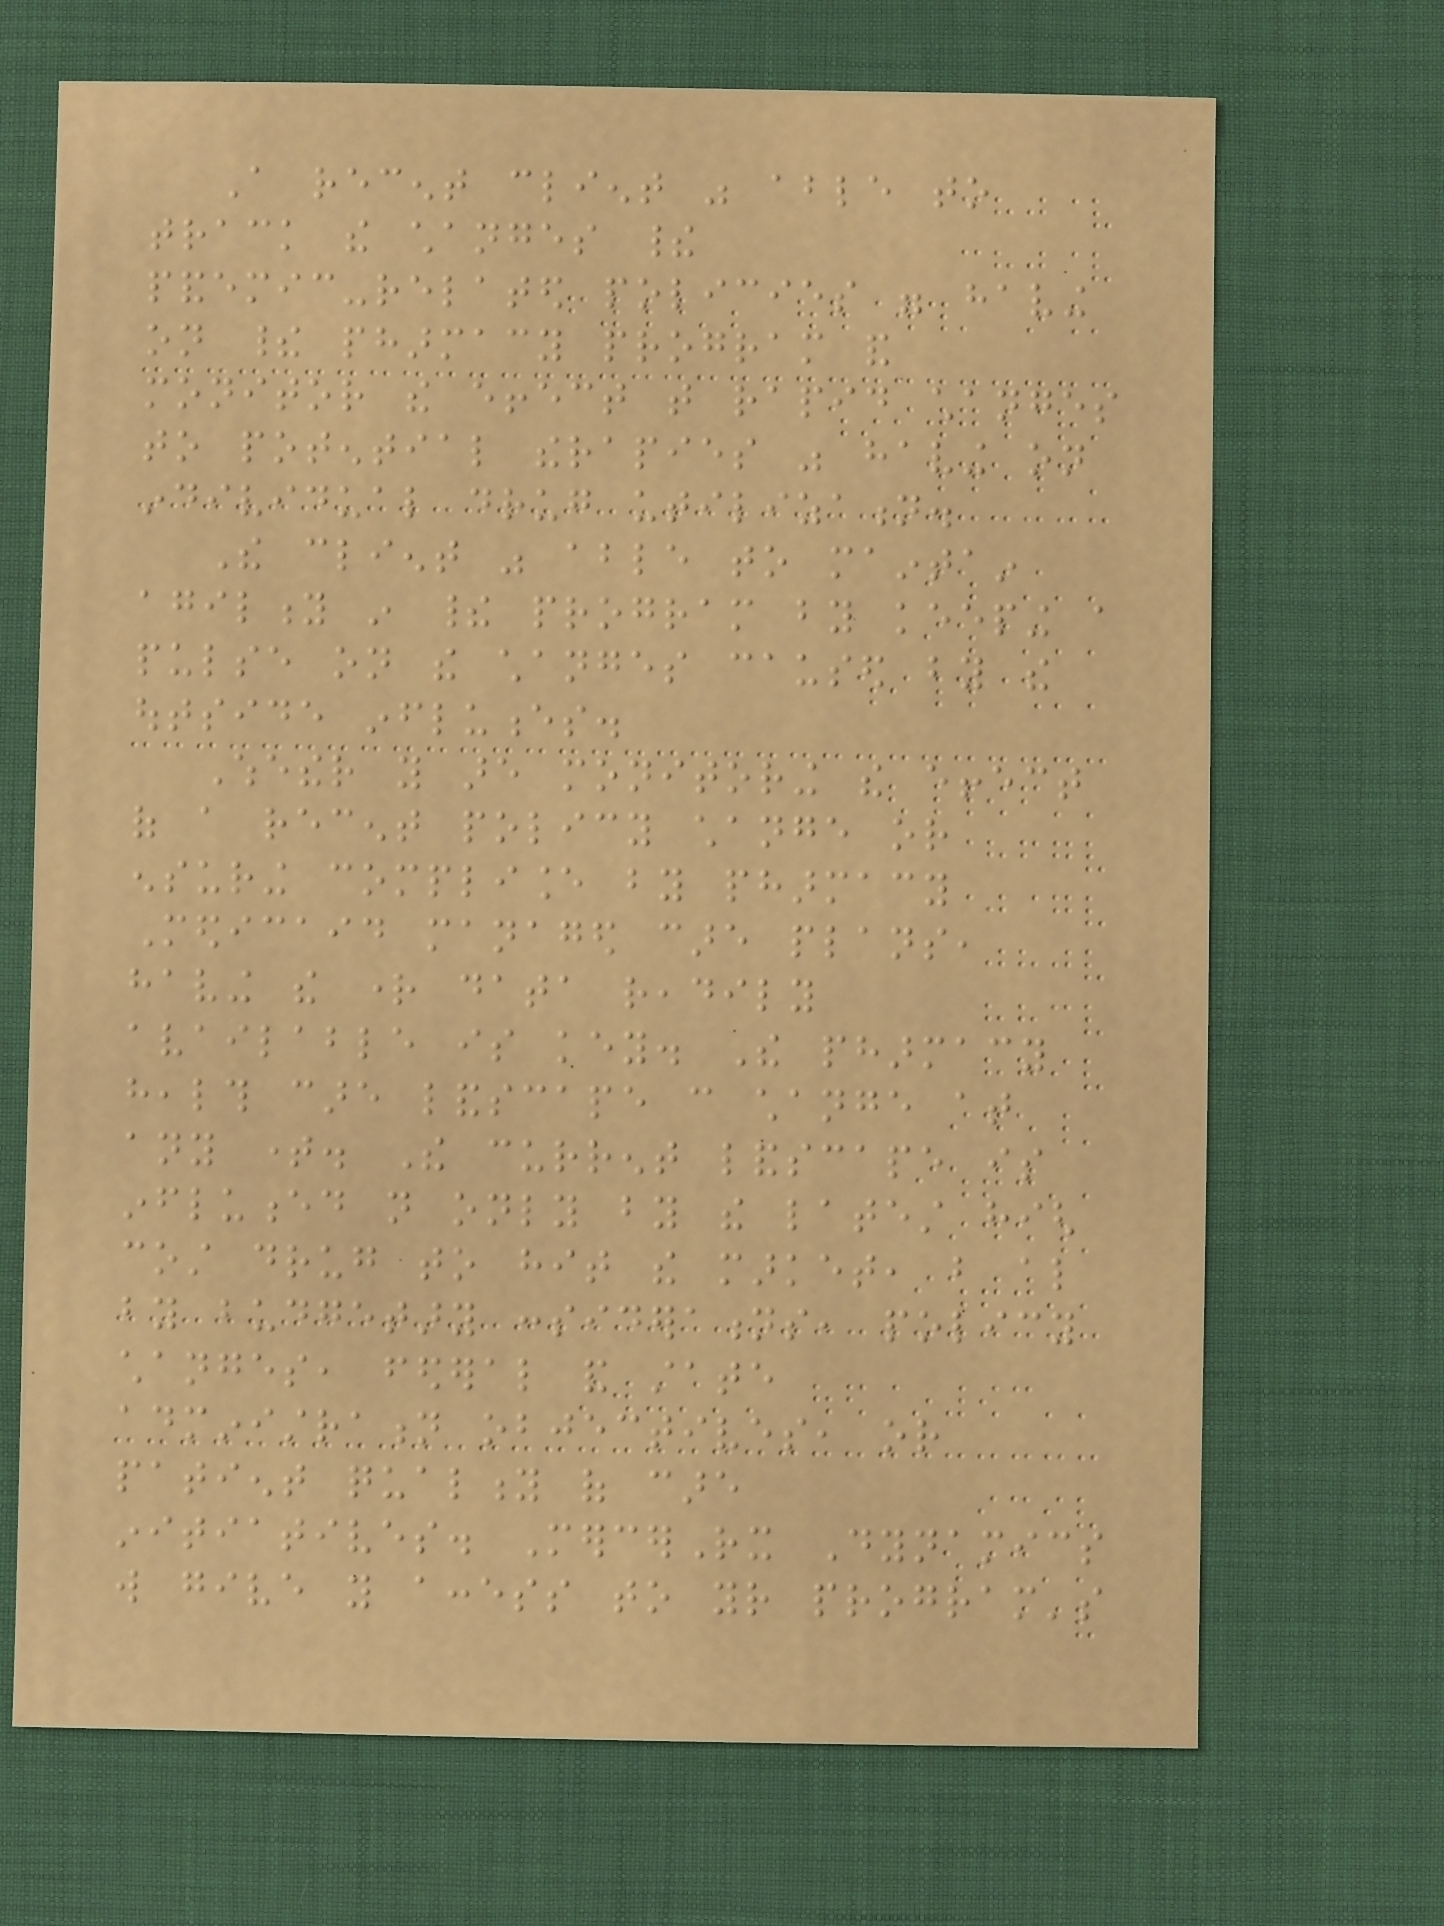A recent client was able to
track the changes their
pandemic-related policies were having
on their pharmacy program and
monitor the effect that rapid changes
to potential therapies was having on
individual drug utilization.
The client was able to maintain
agility in their program by keeping a
pulse on the changes caused by the
outside influences.
Whether you are monitoring the effect
of a recent policy change or
ensuring compliance by pharmacy
Medicaid managed care plans,
having the right data readily
available is key. The pharmacy
health care landscape can change at
any time. The current landscape is
influenced not only by the latest high
cost drug to hit the market, but also
by budgetary considerations, policy
changes, federal and state
administration objectives, or
patient quality of care
initiatives. MercerRx Dynamics
will give you access to your program's
